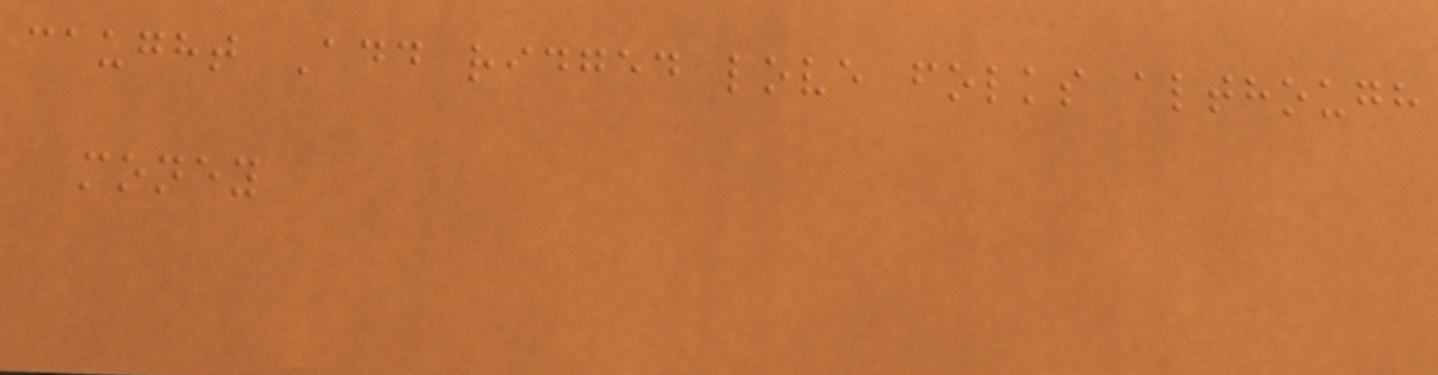caught Add ridged love folks although
money
